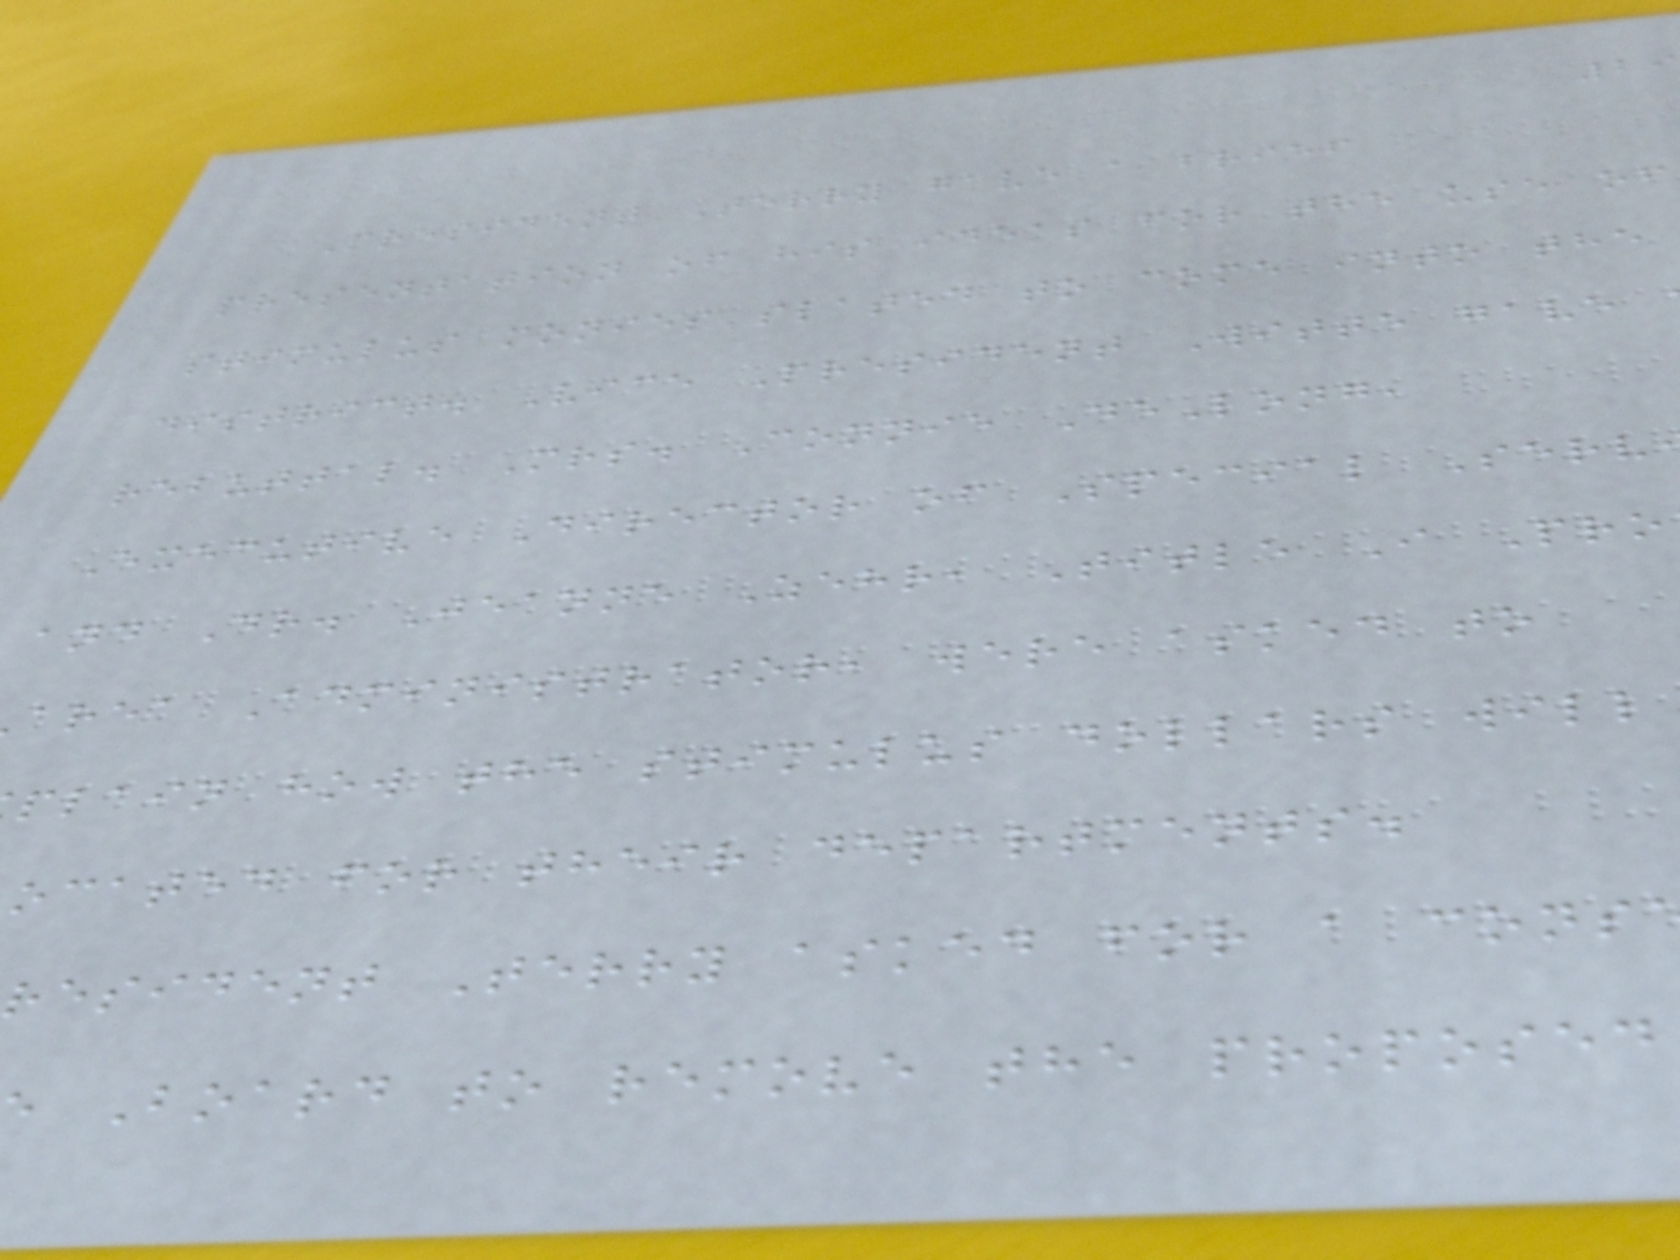President Terry gave a brief
presentation of his ideas for the use of
stimulus monies slated to come into the
district. Vice President Witte gave
rebuttal. Mrs. Connie DeLong,
Executive Director of Special Serv
and Dr. Jeanne Zehr, Title I Pro
area Administrator, were asked to
plain how the stimulus dollars will
ocated for their departments.
resident Terry asked for a cons
Board to remove the proposed
